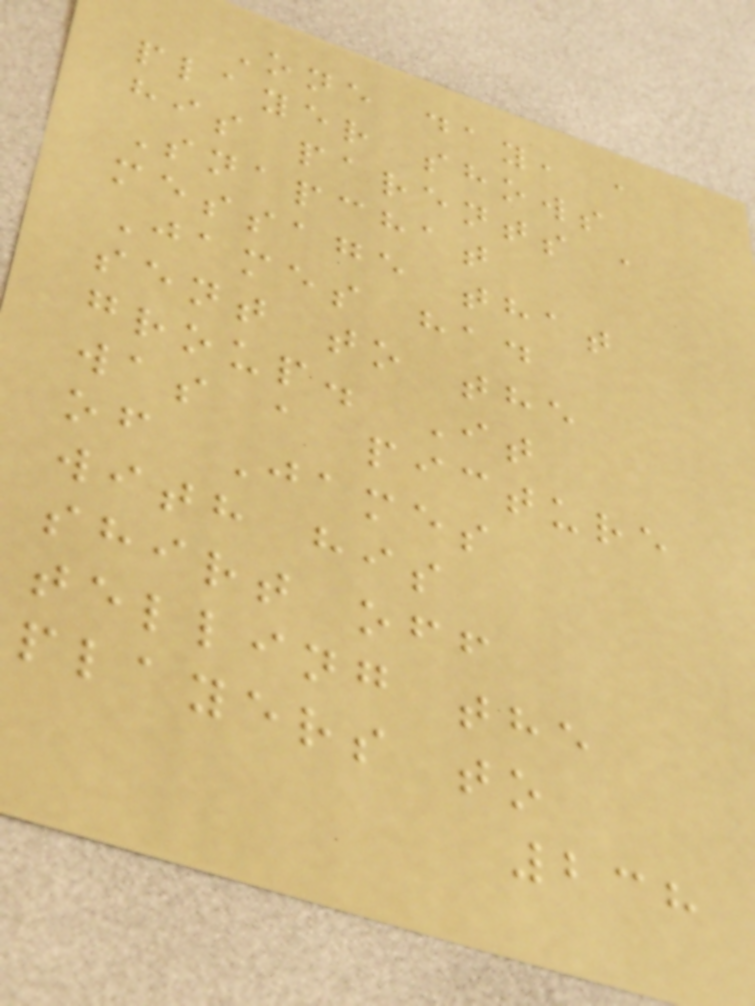One day, a
player shows
his parents a
Snapchat
message that
James had
sent to the
group. It
was a picture
of James
with his
shirt off
telling the
players to
238
